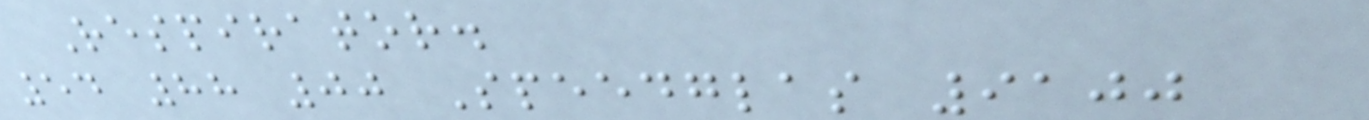Respirator.
54 88 00 Speedglas 9100
